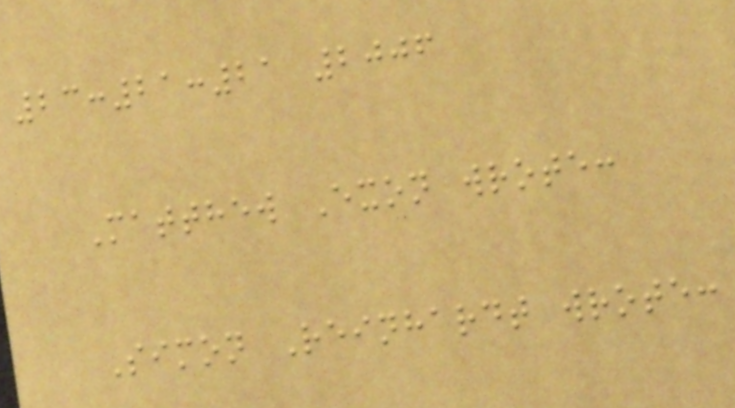23:21:21 2006
Matthew Exon wrote:
Simon Reinhardt wrote:
